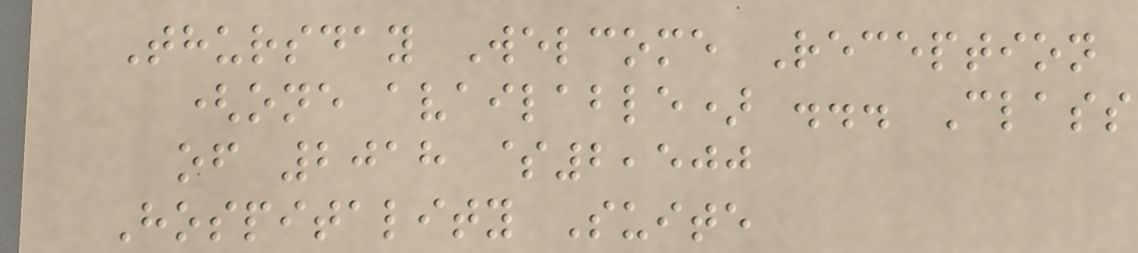Thursday Welcome Reception
(one available) ... Class
of 2018 $2,500
Hospitality Suite
